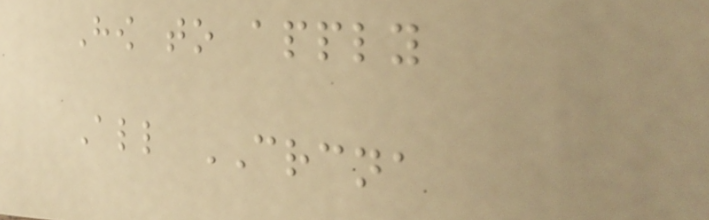How to apply
All CRCNA
